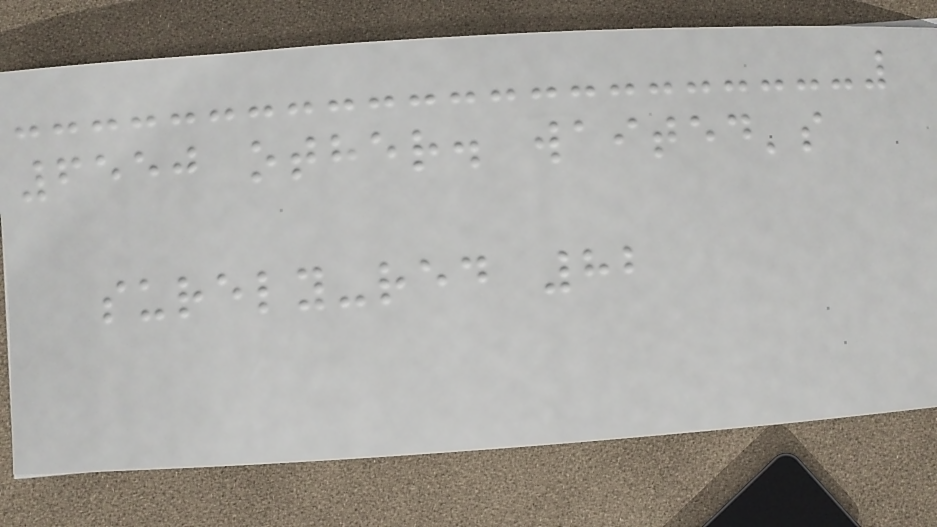6550 other. waited's
surely-red 82
